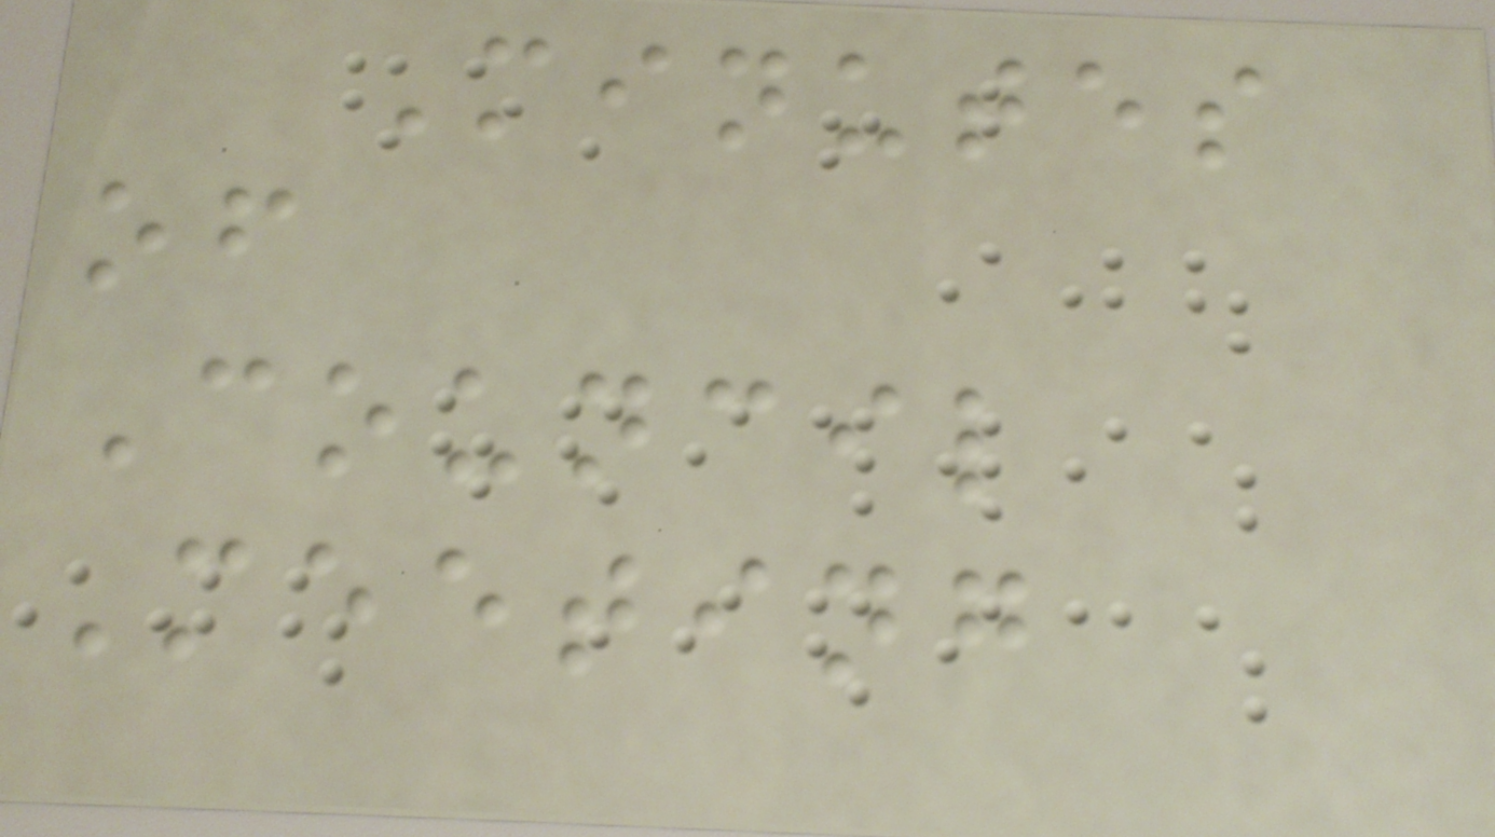Minutes
of
Council
Meeting
